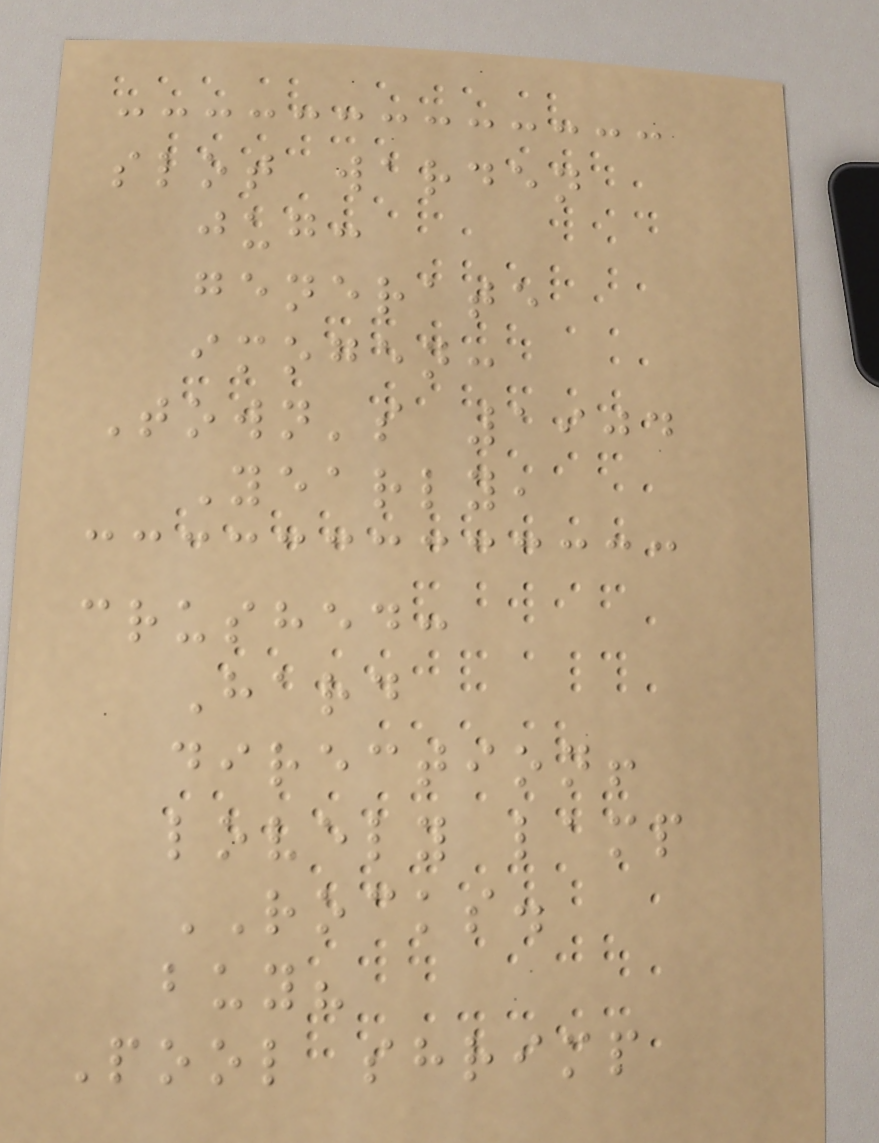slot warden
jug:
generate
imogen:
Town's 1904
Yearly,
crushed:
Hard
direction!
lovely lamp
ROCKS.
buy?
Pool shrimp
